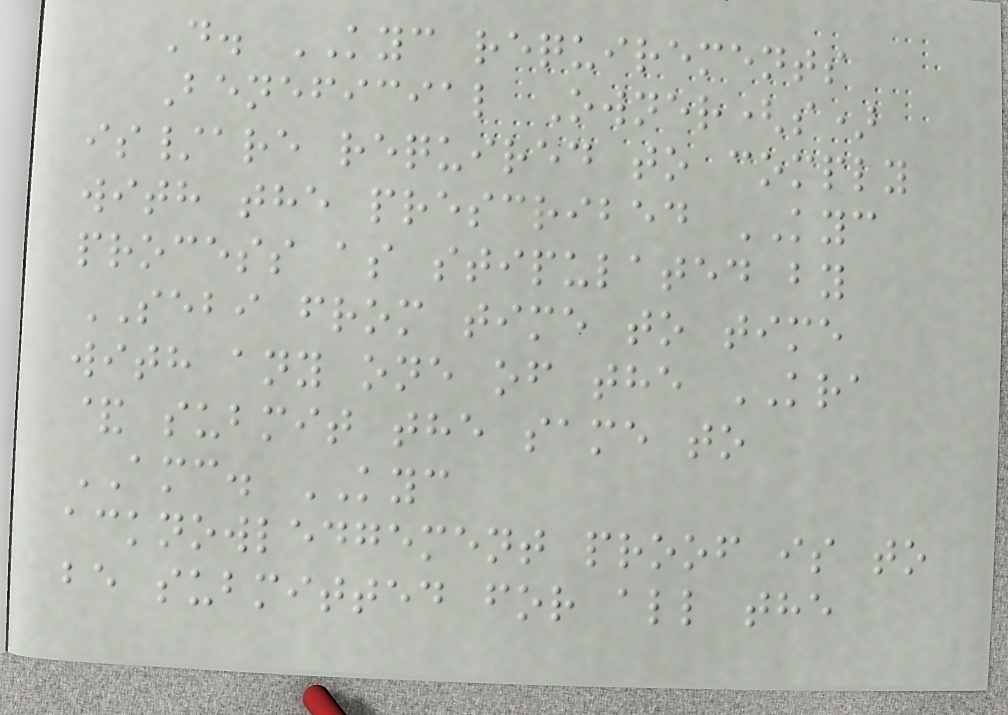D. KYC requirements
Beneficial Owner(s)
is/are required to comply
with the prescribed KYC
process as stipulated by
SEBI from time to time
with any one of the KRA
& submit the same to
AMC. KYC
acknowledgement proof is to
be submitted for all the
